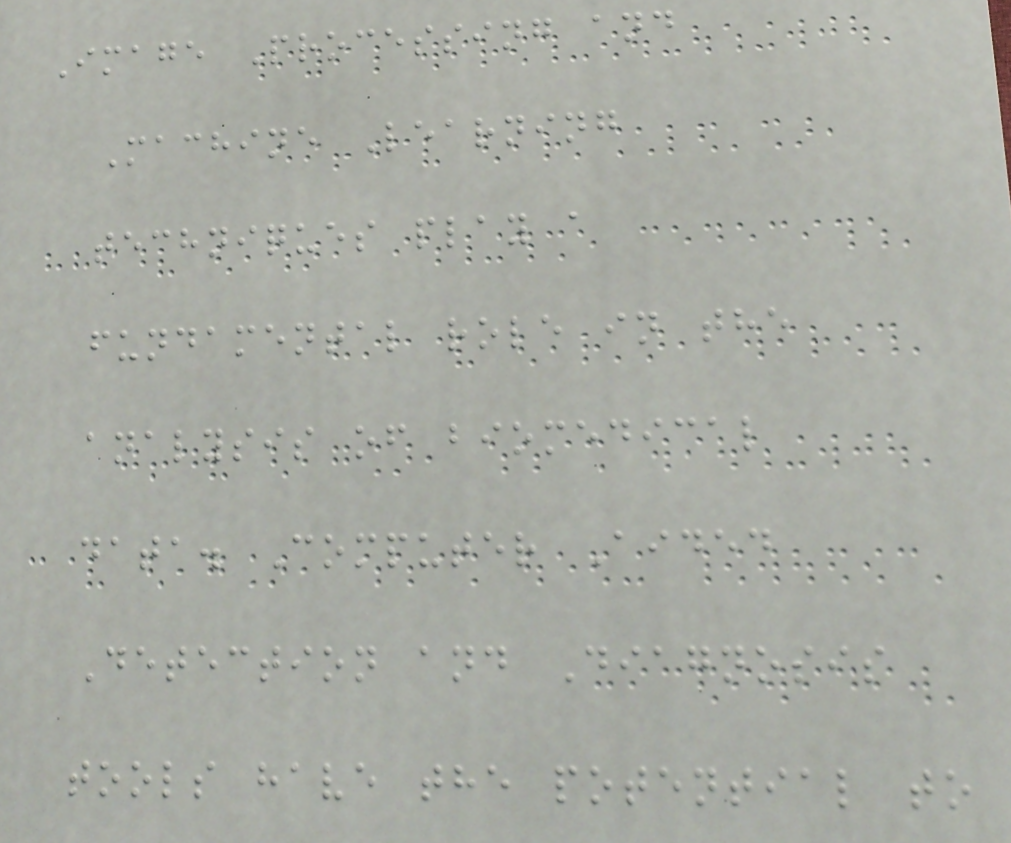Image Processing and
Machine Learning
techniques play a
fundamental role in the
analysis of biomedical
data. Computer Aided
Detection and Diagnosis
tools have the potential to
